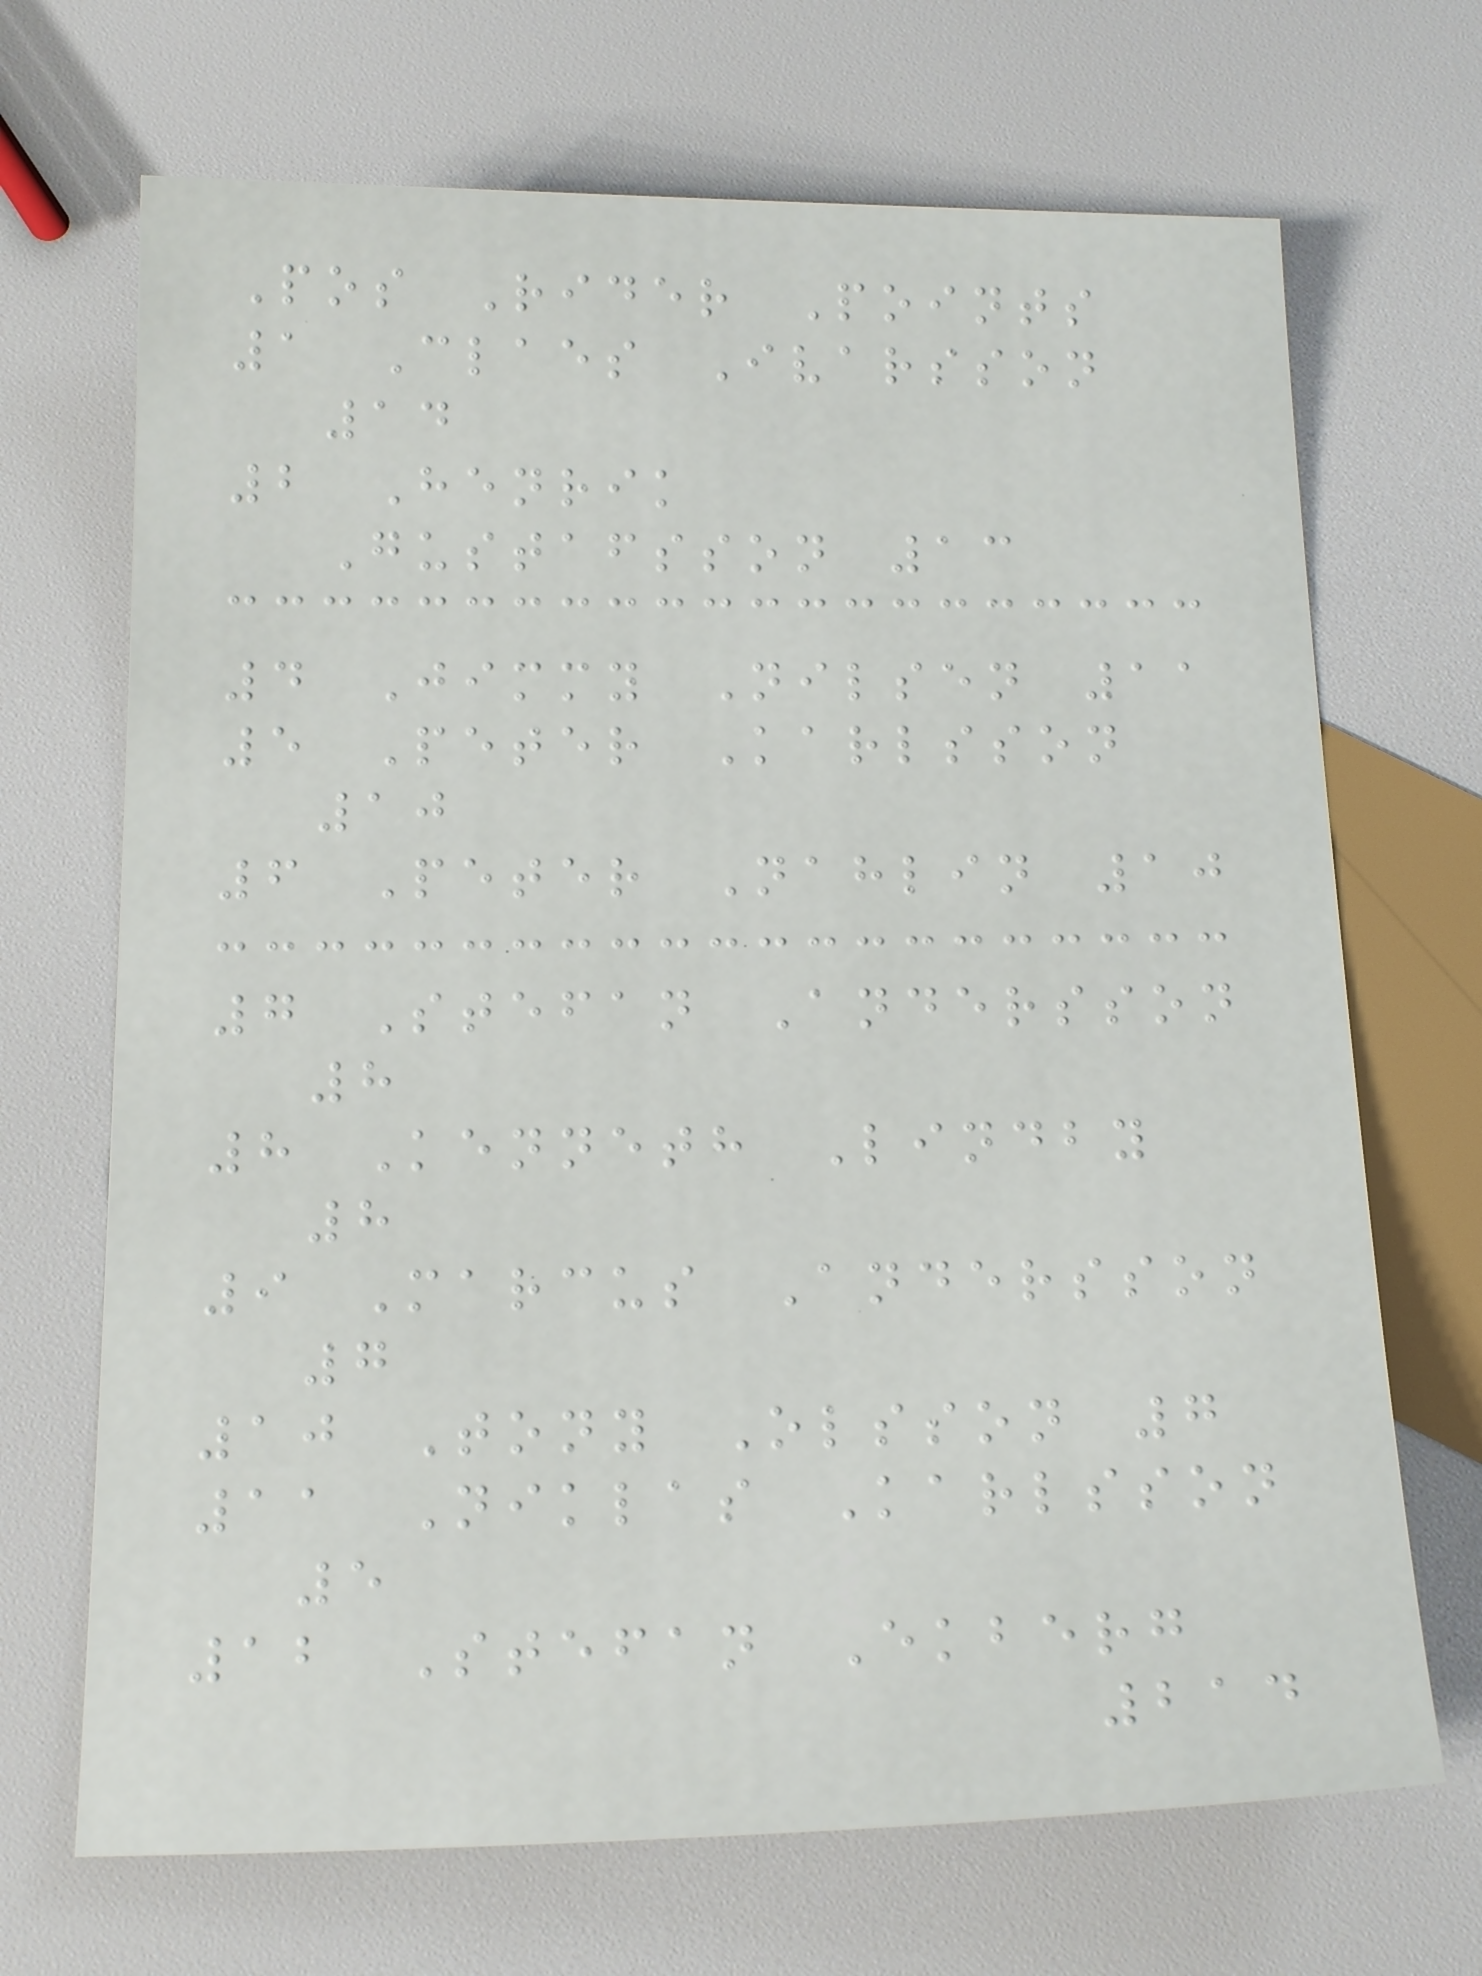Pos Rider Points
1 Claes Ivarsson
14
2 Henrik
Gustafsson 13
4 Jimmy Nilsen 11
5 Peter Karlsson
10
6 Peter Nahlin 10
7 Stefan Andersson
8
8 Kenneth Lindby
8
9 Marcus Andersson
7
10 Tony Olsson 7
11 Niklas Karlsson
5
12 Stefan Ekberg
214
